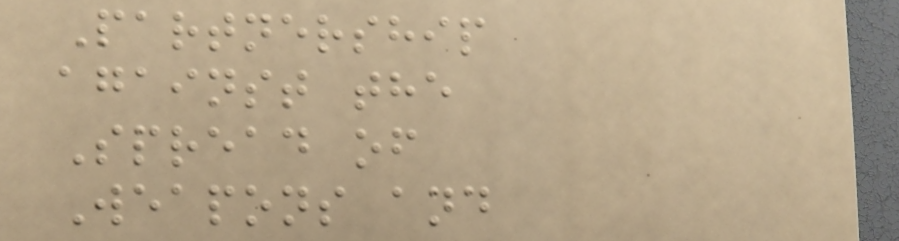Partnership
against the
Spread of
Weapons and
